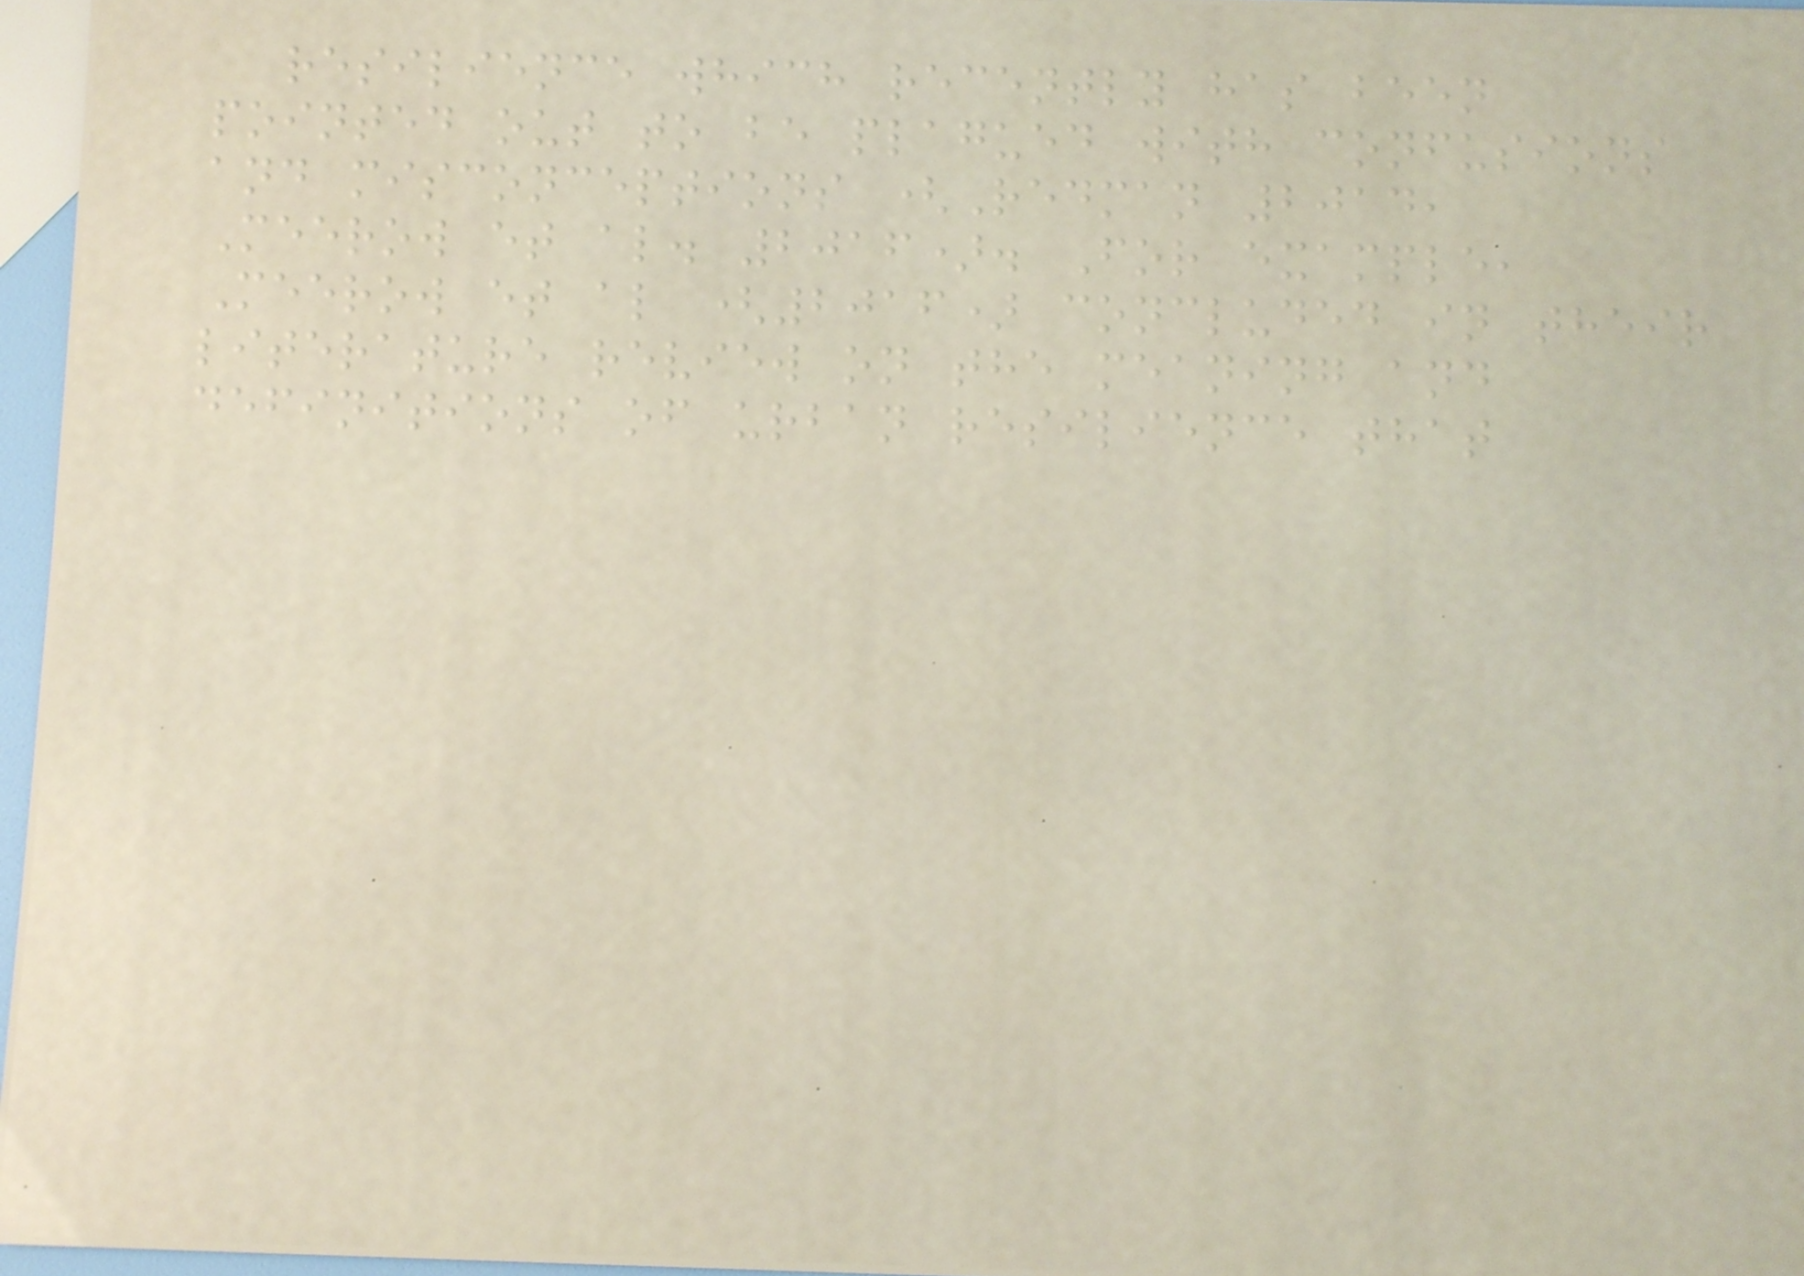resilience which recently has been
pointed out to be plagued with confusions
and misconceptions (Redman 2014,
Meerow et al. 2016). For example,
Meerow et al (2016) concluded in their
literature review on the meaning and
definitions of urban resilience that
